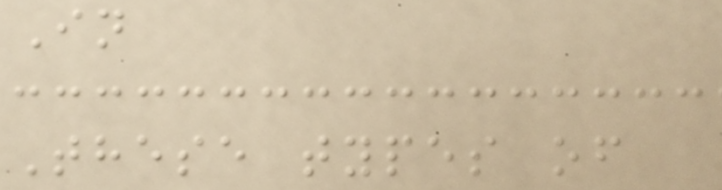In
These types of
